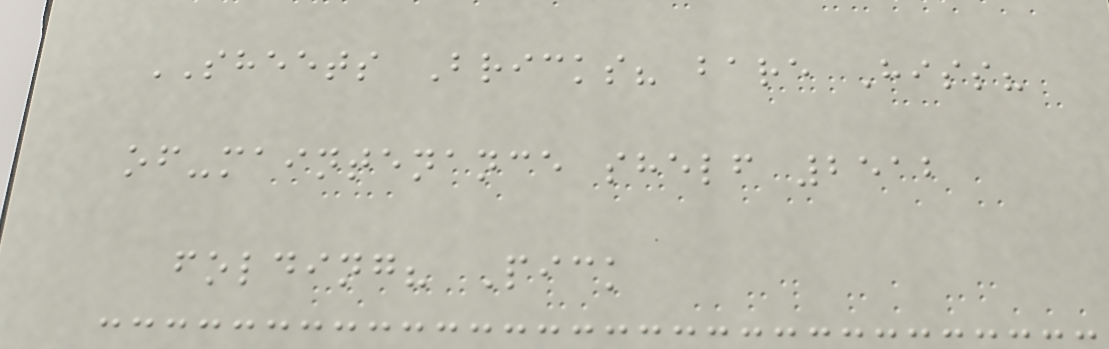SHEETS Bricks? bare Hiss?
of-maintenance shelf 2512
folding? Pick
